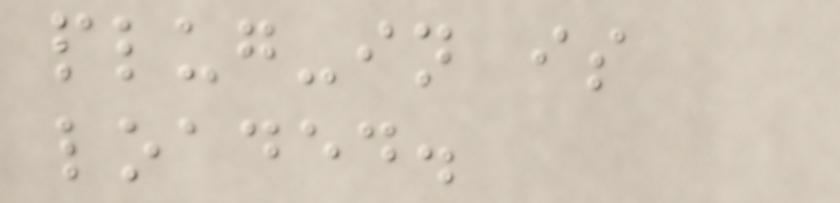plug-in is
loaded.
